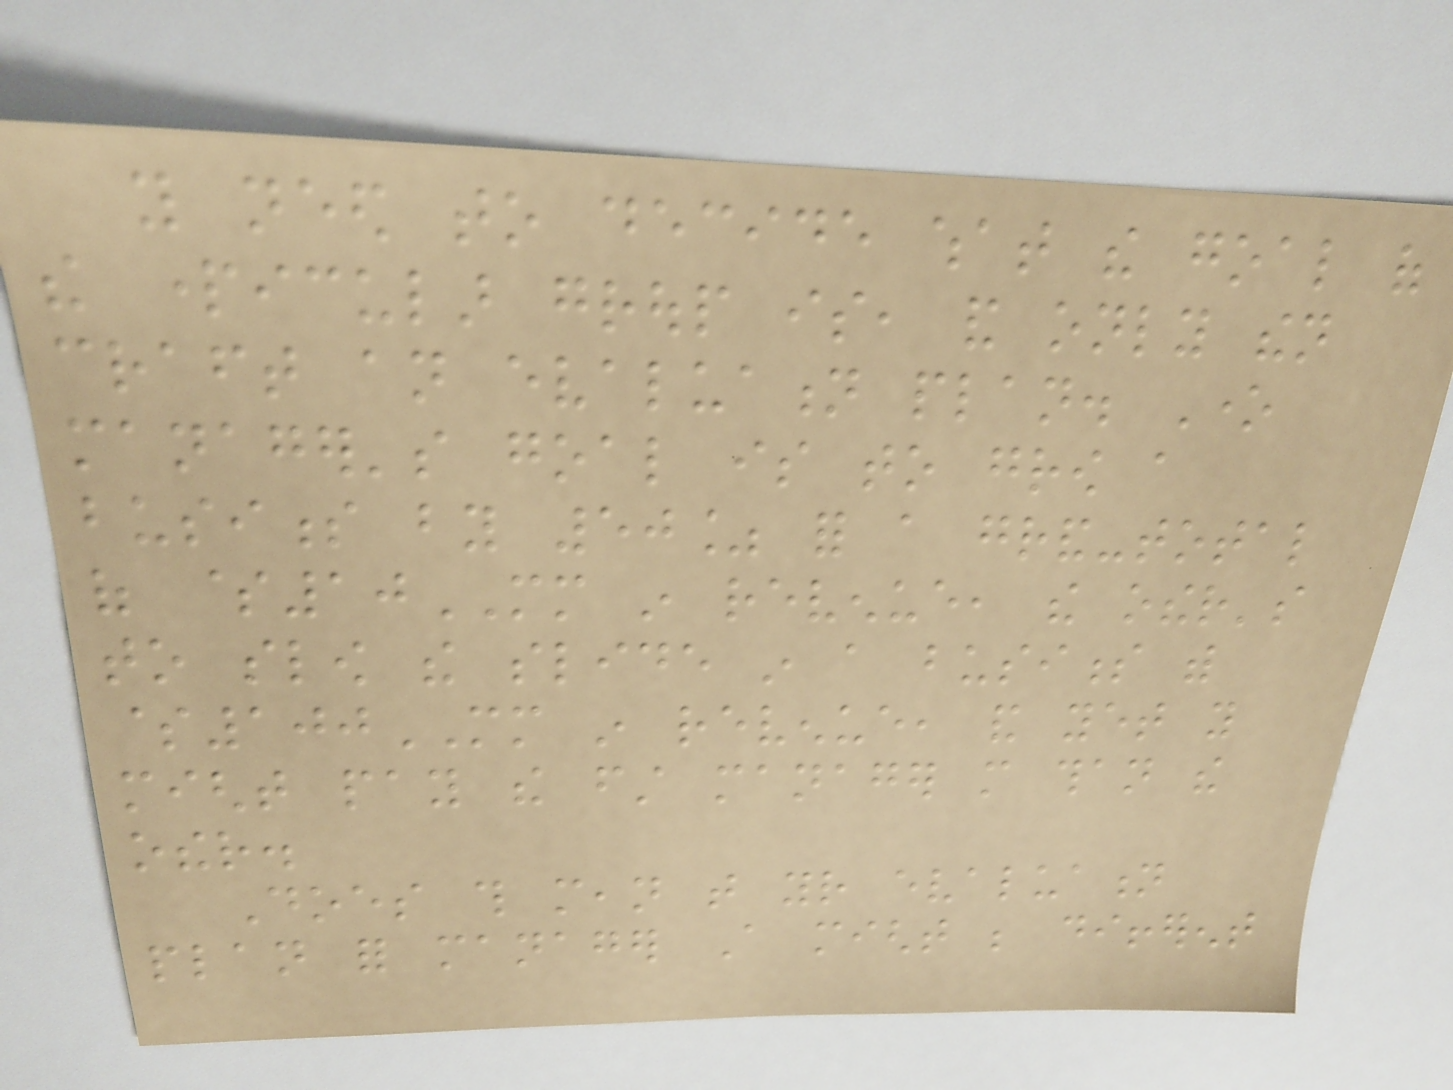you need to decide what the goal of
the particular group is, and only then
craft an evaluation plan. One
manager's goal is to grow a
business by 50% for a grand-total
of $10MM in revenue, the other's
to slow the slide in a business with
$100MM in revenue, and yet you
might pay the first manager more than the
other.
Does this mean that your evaluation
plan for manager A might be different
